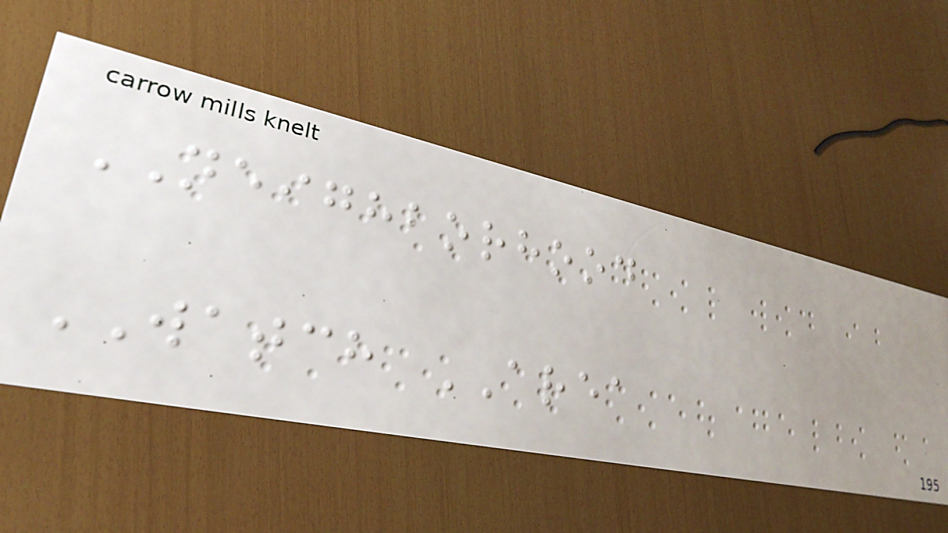NEIGHBORHOOD
WATCH AREA
